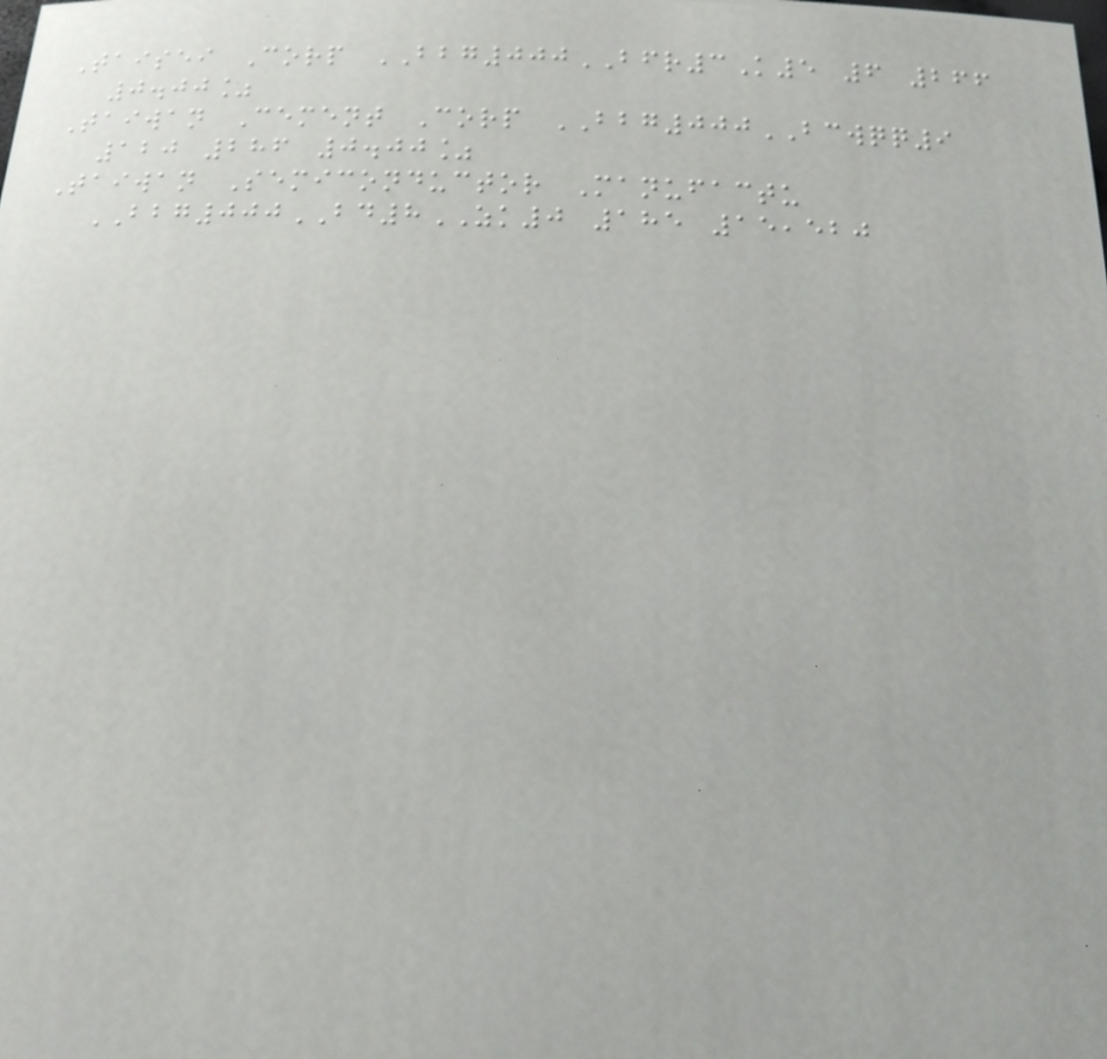Taisei Corp BBG000BFR3K5 6 266
0.00%
Taiwan Cement Corp BBG000BCWQQ9
120 286 0.00%
Taiwan Semiconductor Manufactu
BBG000BD8ZK0 185 15,520
